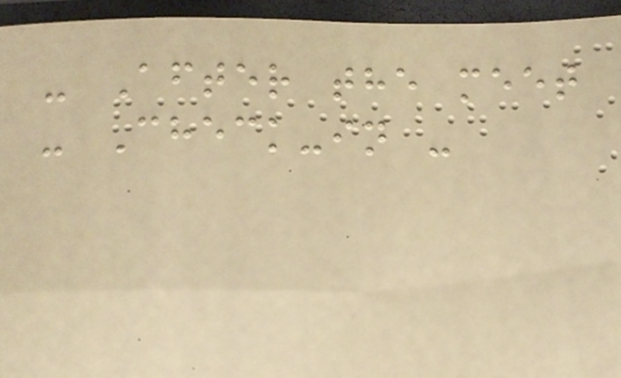- After the meet
- Check-in -
